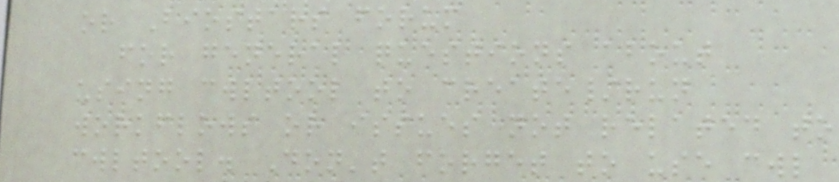or Biostars forum
for general questions about
using cwltool to create/run
workflows or issues not related to
cwltool. Don't forget to use cwl
